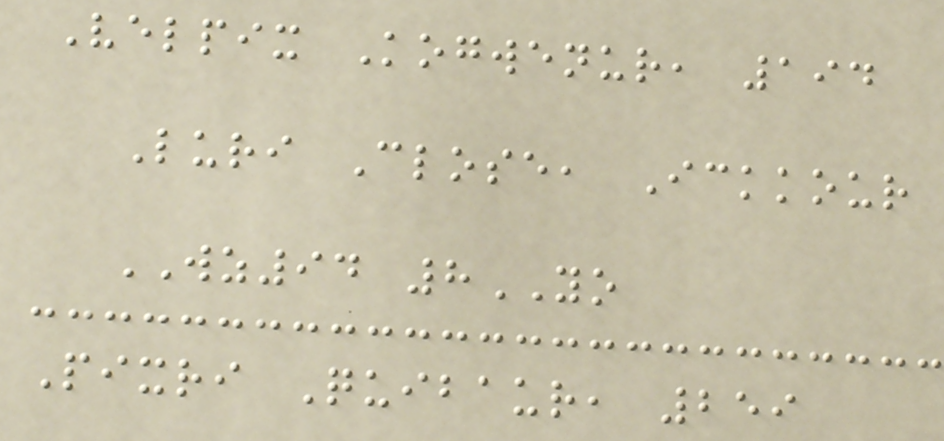Velpix Kogwenur, 194
Luri Close, Ickkour
WZ94 8YO
Pixri Quibaur, 259
